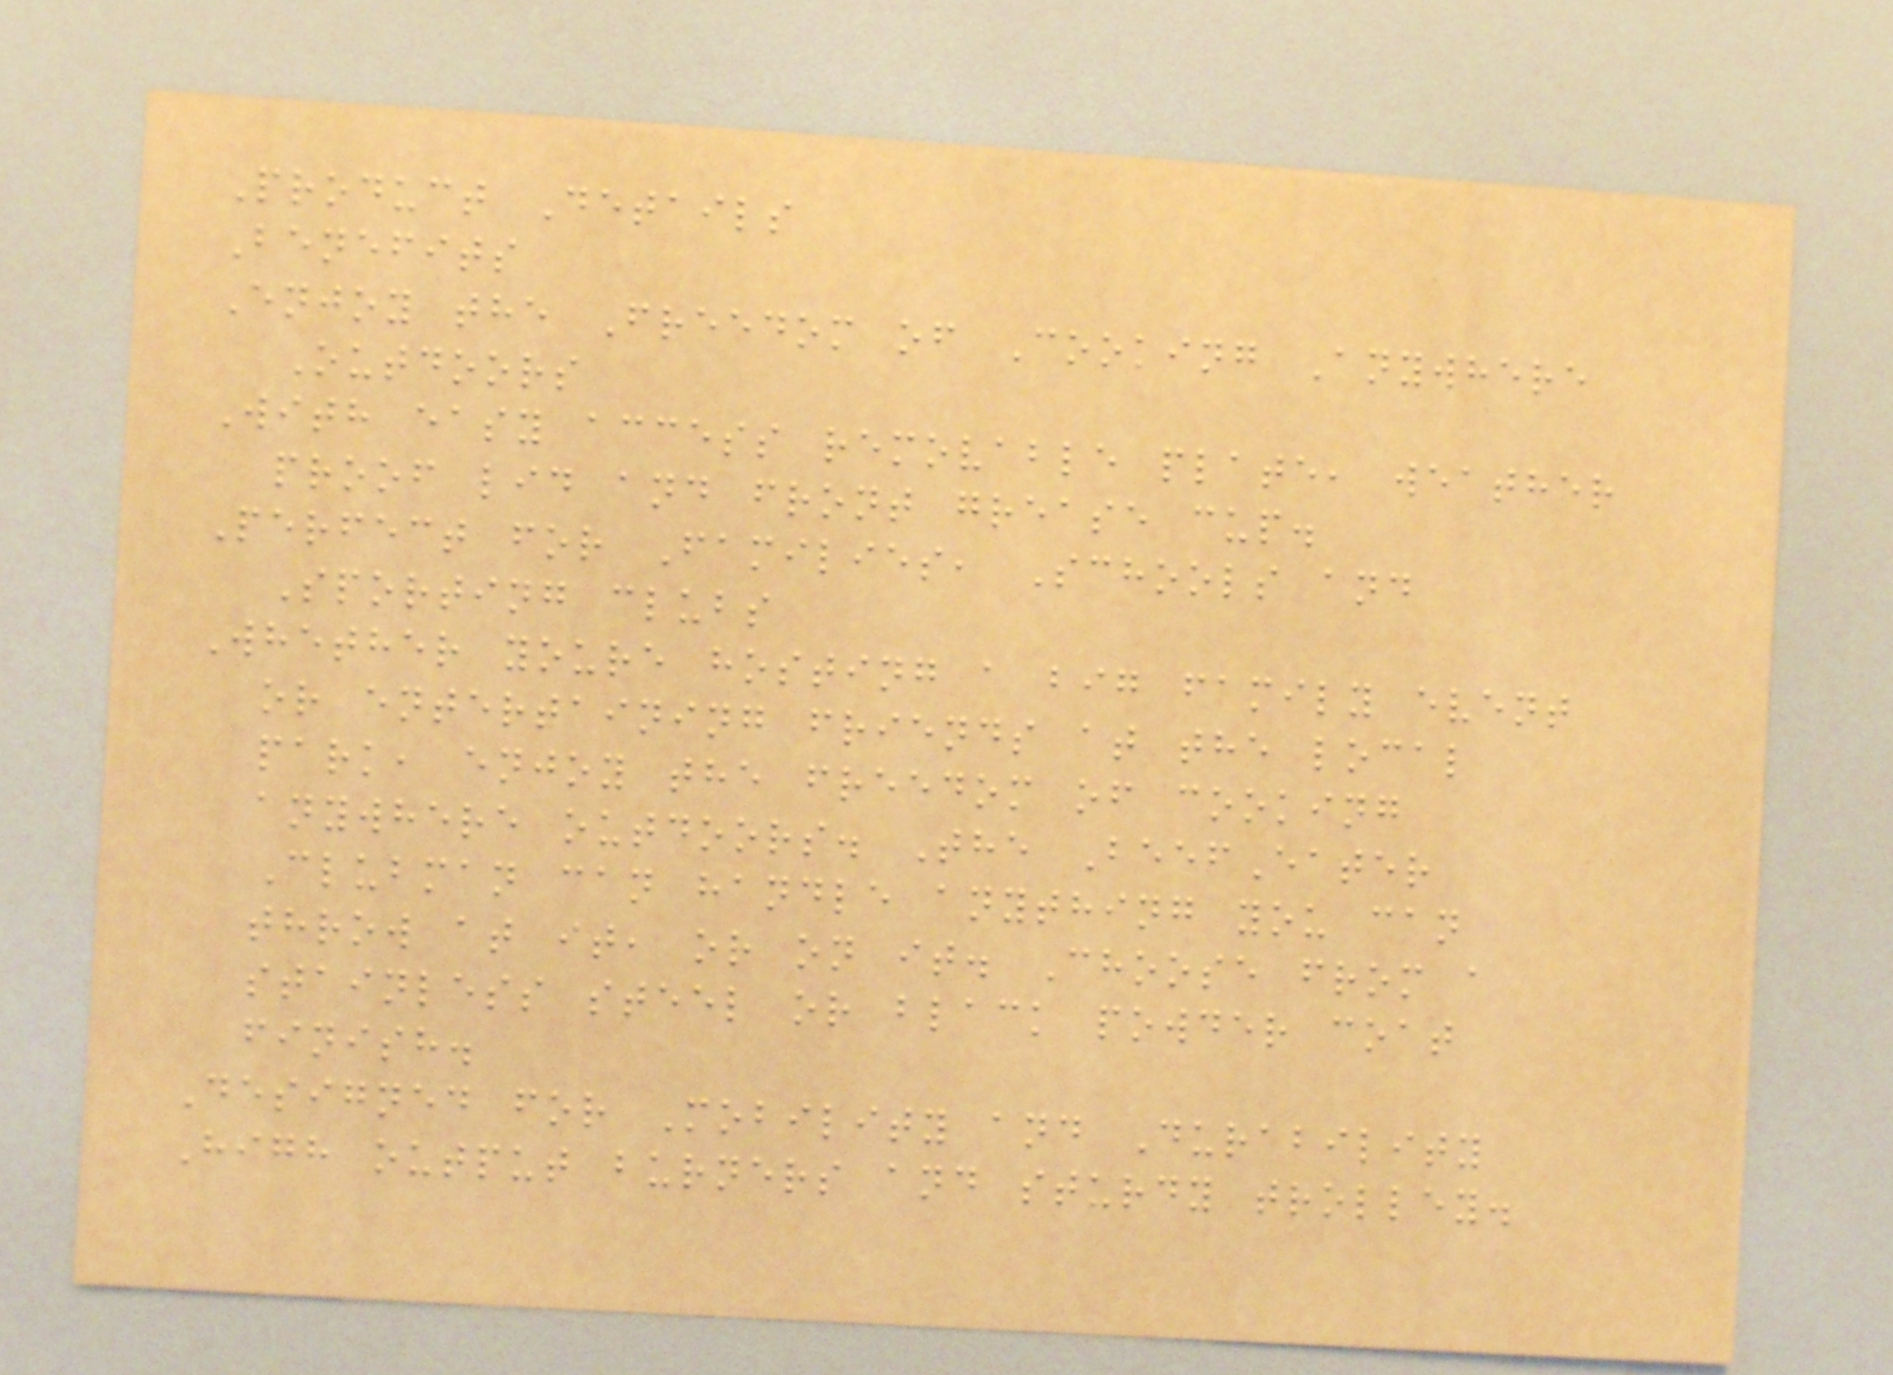Product Details
Benefits
Enjoy the Freedom of Cooking Anywhere
Outdoors
With easy access removable plate, weather
proof lid and front grease cup.
Perfect for Families, Schools and
Sporting clubs
Whether youre hosting a big family event
or entertaining friends at the local
park, enjoy the freedom of cooking
anywhere outdoors. The BeefEater
Clubman can handle anything you can
throw at it, or on it. Choose from a
stainless steel or black powder coat
finish.
Designed for Mobility and Durability
High output burners and sturdy trolley.
